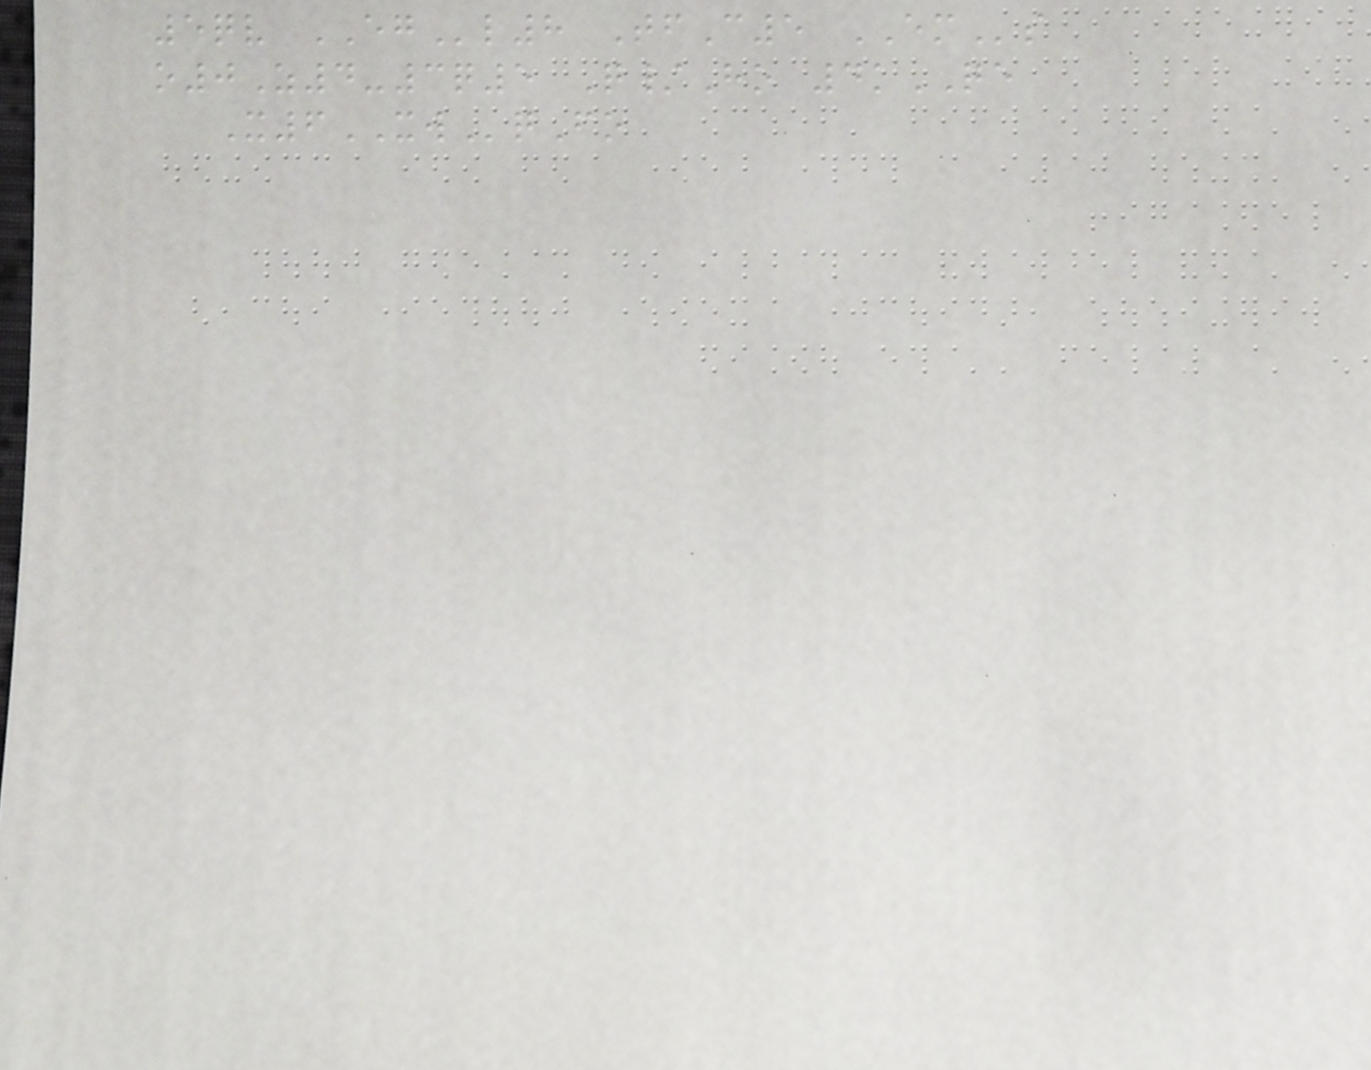5qv EGl8 TfC5 EMs
o0Z4-3q5 Q/Ho 4kQE
X6XWqFo
